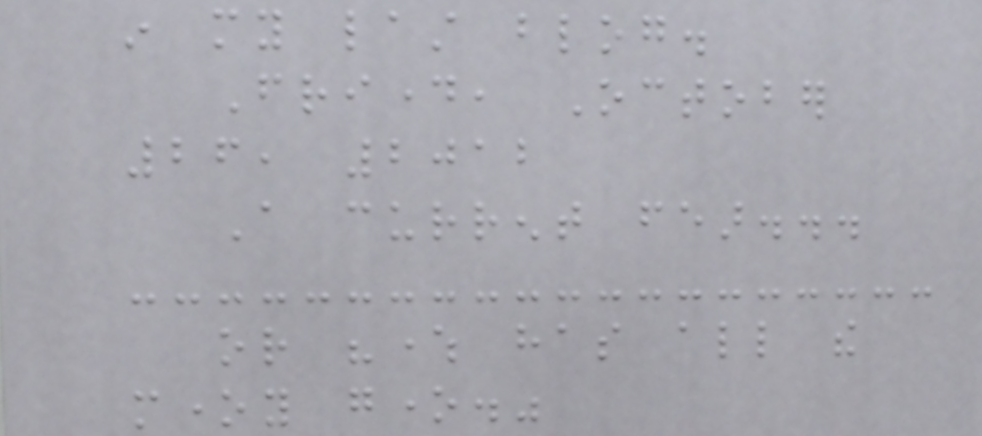in my last blog.
Friday, October
26, 2012
A current fear...
or "where has all the
money gone."
